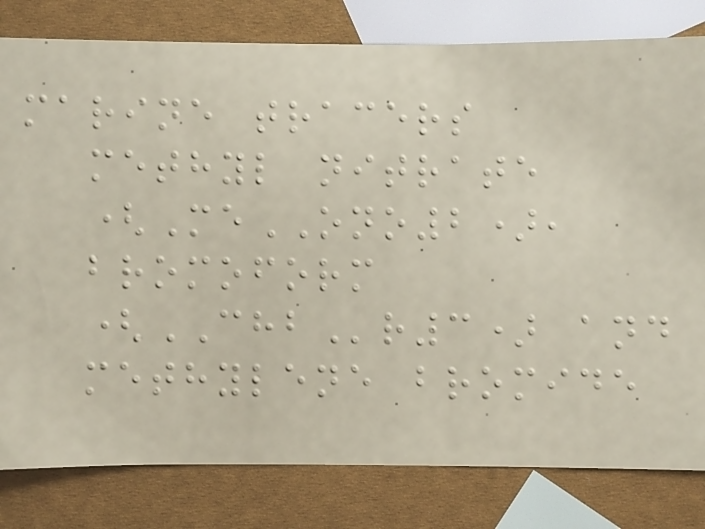marine tracers
methyl nitrate
(MeONO2),
bromoform
(CHBr3) and
methylene bromide
